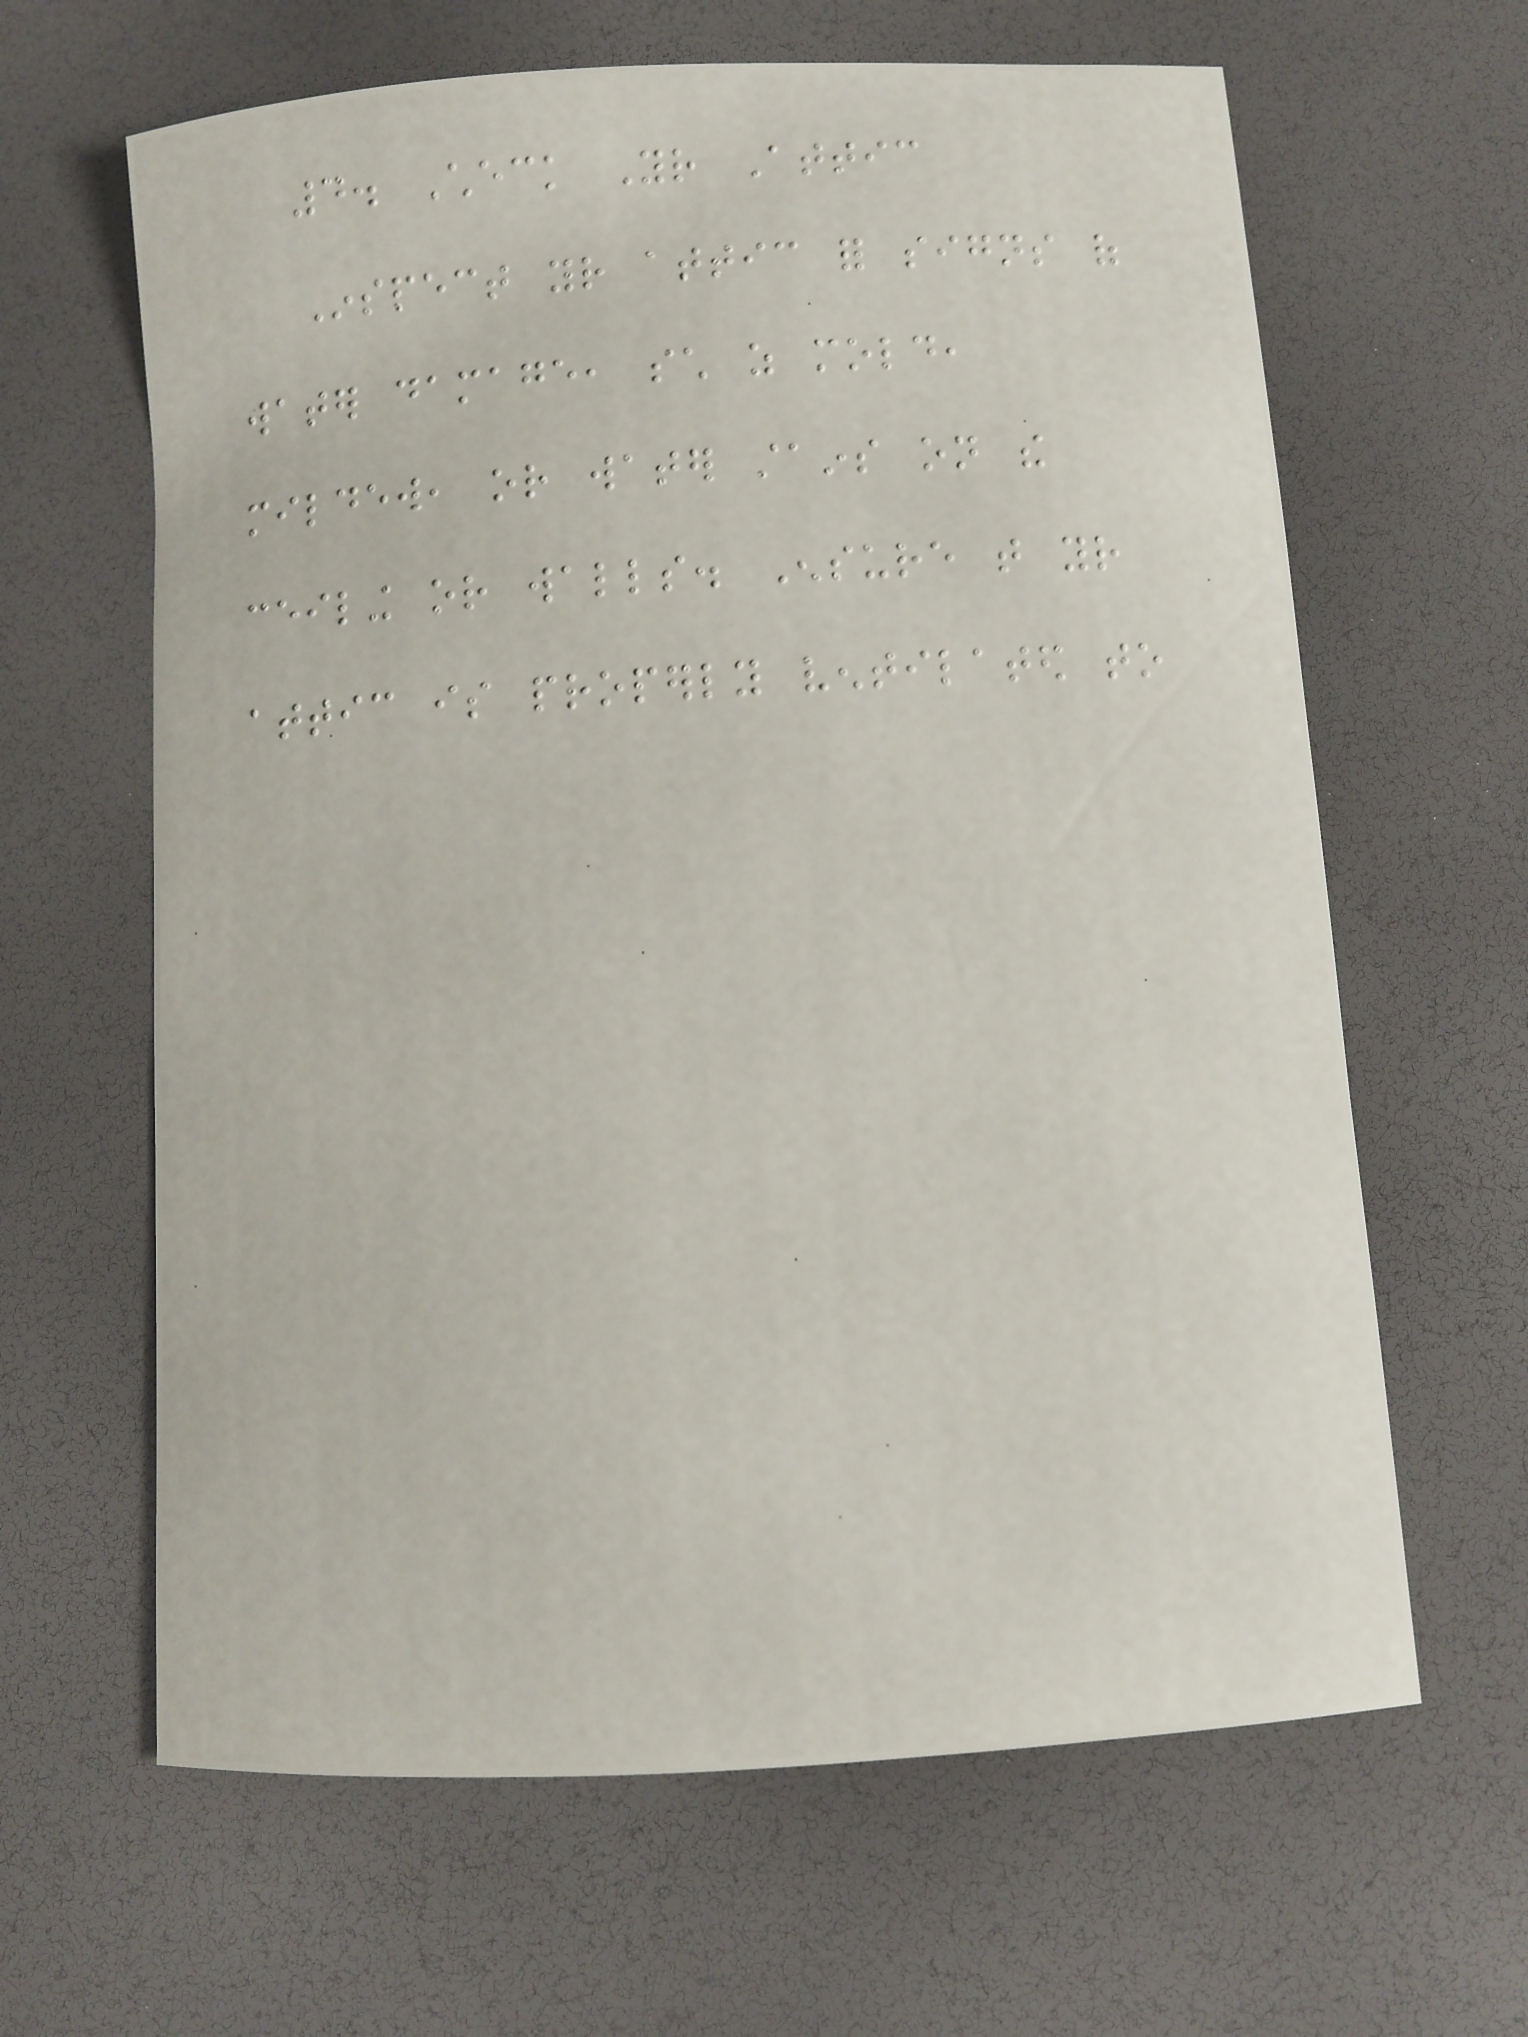4. Check Your Attic
Inspect your attic for signs of
water damage, such as mold,
mildew, or water stains on the
ceiling or walls. Ensure that your
attic is properly ventilated to
